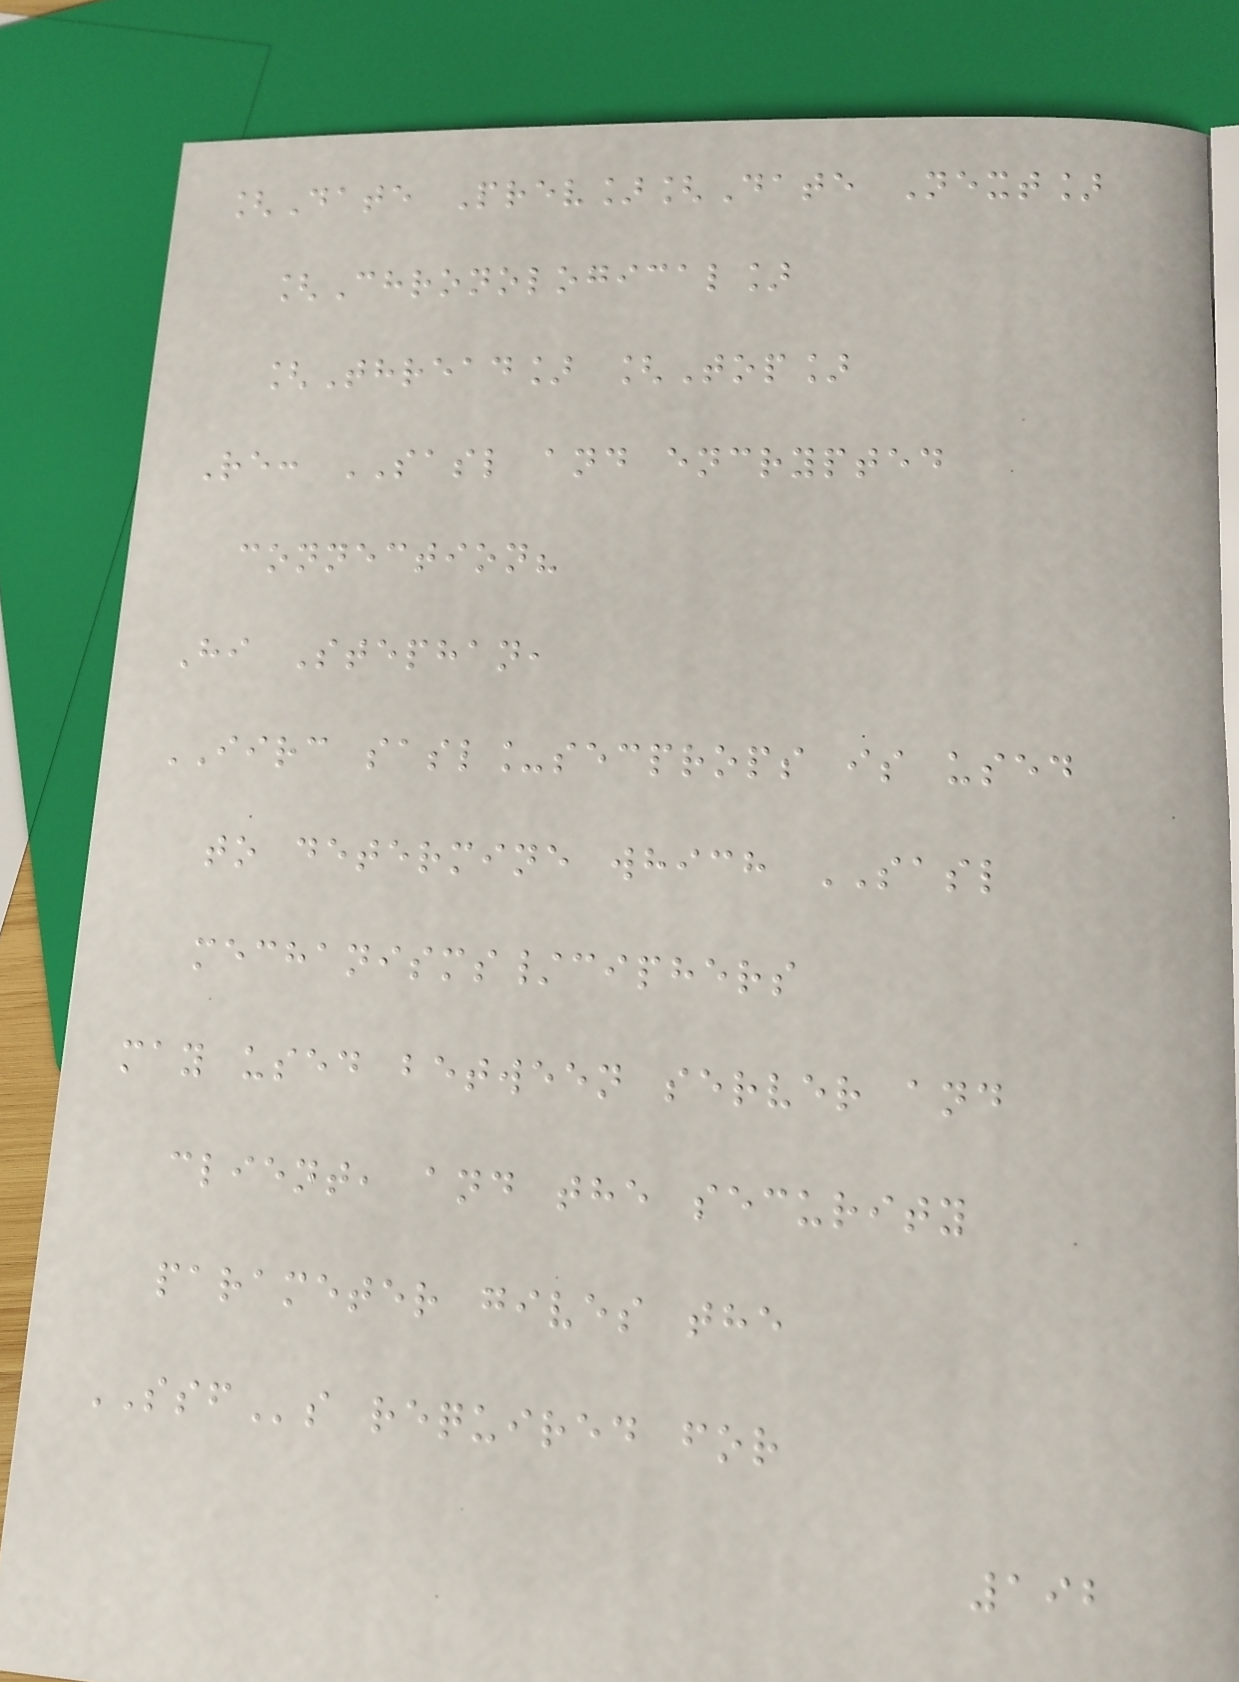[Date Prev][Date Next]
[Chronological]
[Thread] [Top]
Re: SASL and encrypted
connection?
Hi Stephan,
IIRC sasl_secprops is used
to determine which SASL
mechanisms/ciphers
may used between server and
client, and the security
parameter gives the
SSFs required for
192
